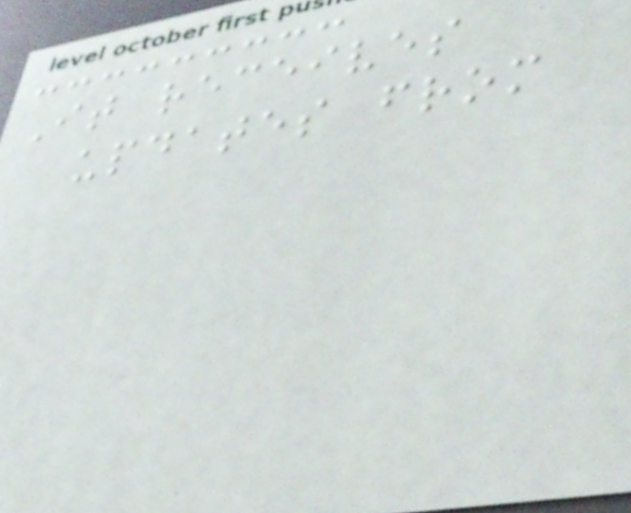It receives
updates from
